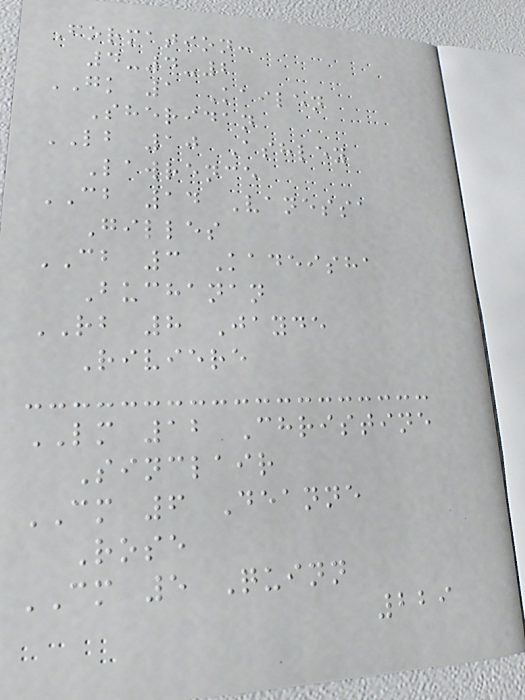Formation:
4-4-2
GK 1 Kailen
Sheridan
LB 10 Ashley
Lawrence
CB 14 Vanessa
Gilles
CB 3 Kadeisha
Buchanan
RB 8 Jayde
Riviere
LM 12 Christine
Sinclair
CM 6 Deanne
Rose
CM 5 Quinn
229
